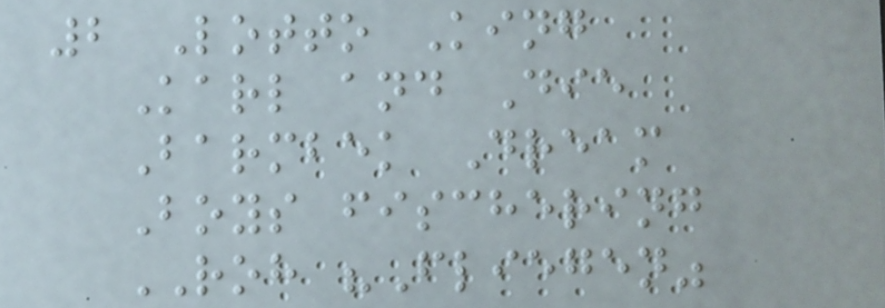2 Lotto King
Karl and Die
Barmbek Dream
Boys fischering
ROH "Fliegen"
